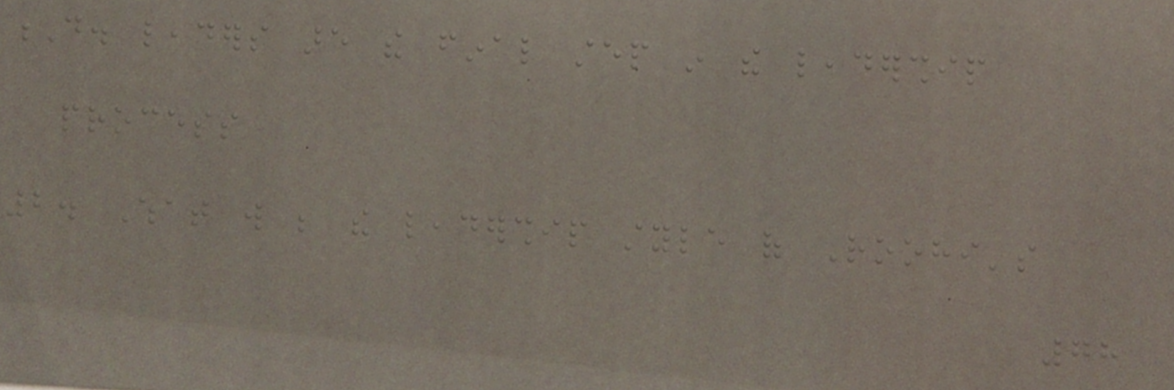D. leaders are the final step in the leadership
process
2. What will be the leadership style of Roohi's
78
